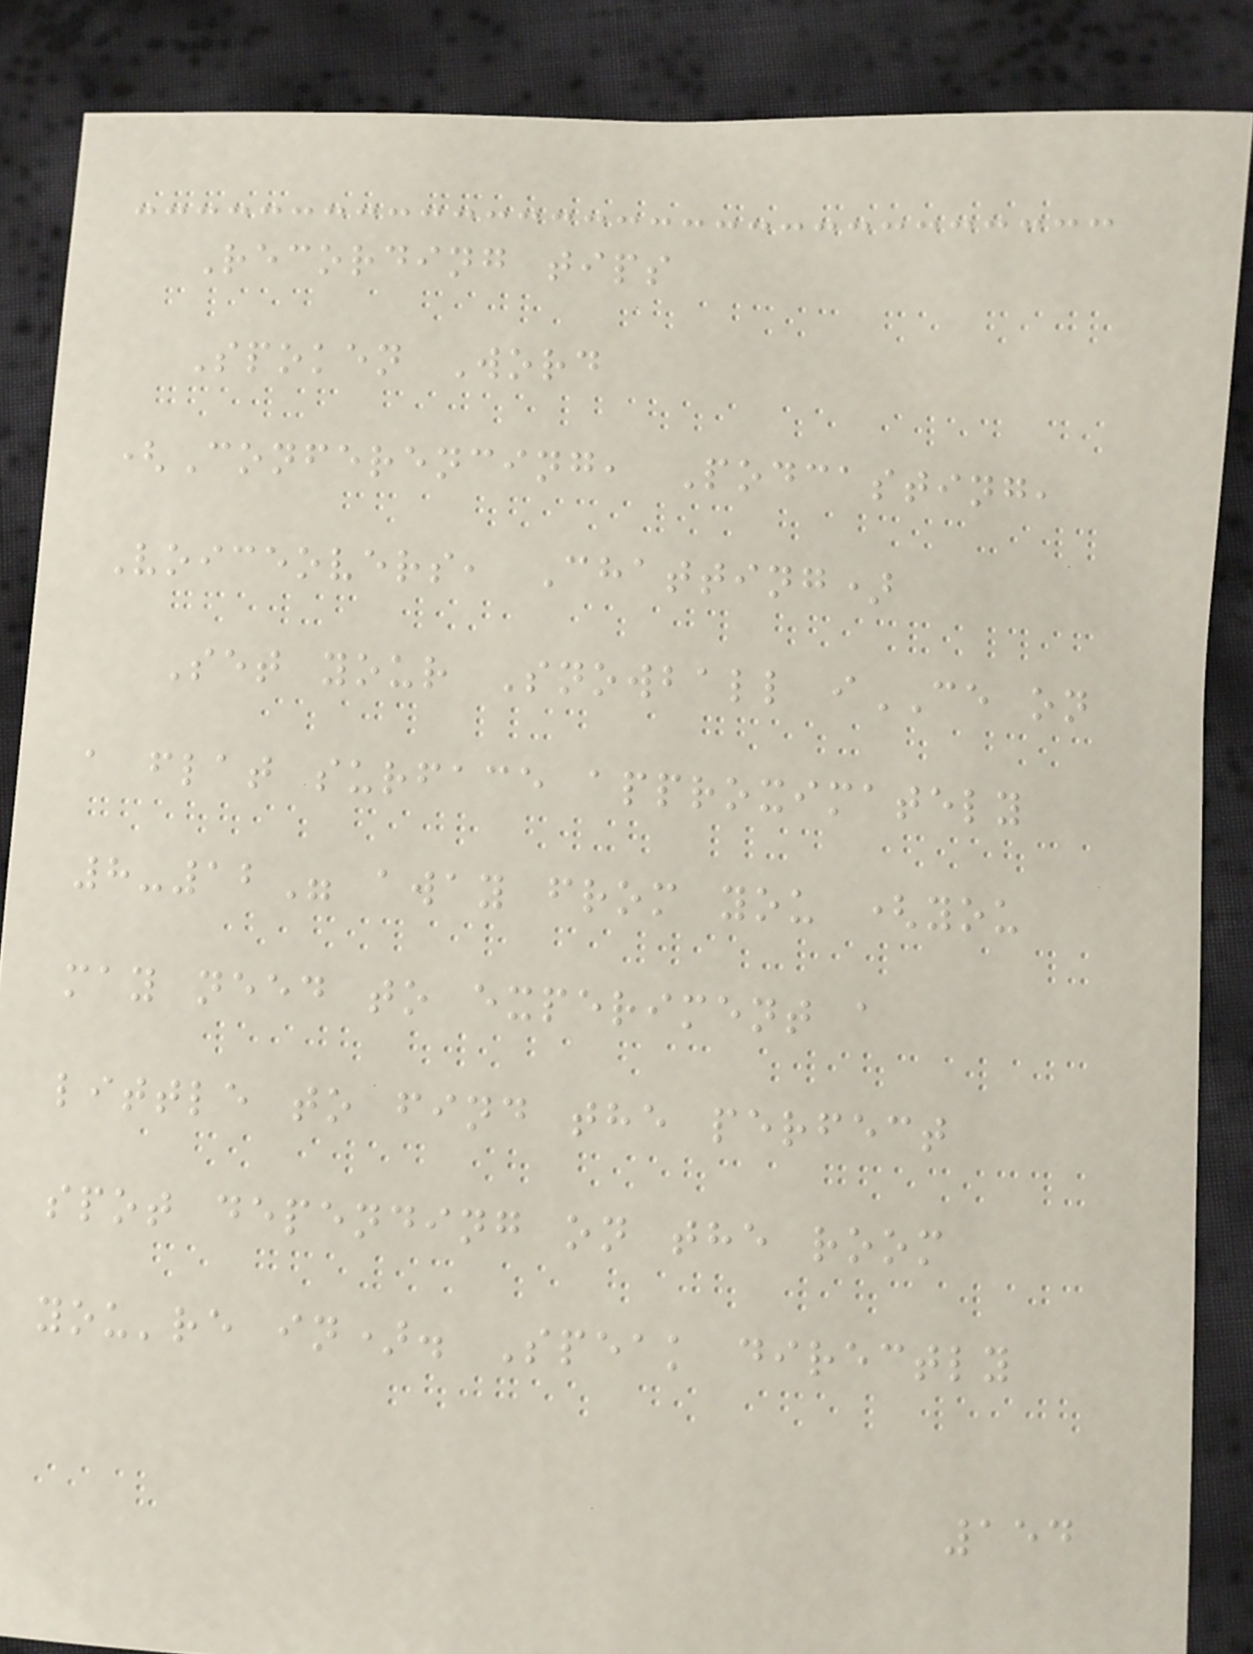Recording tips
Spoken Word
(Conferencing, Podcasting,
Voiceovers, Chatting)
Set your Snowball iCE on
a flat surface approximately
8-12" away from you (you
may need to experiment a
little to find the perfect
spot depending on the room
you're in). Speak directly
154
